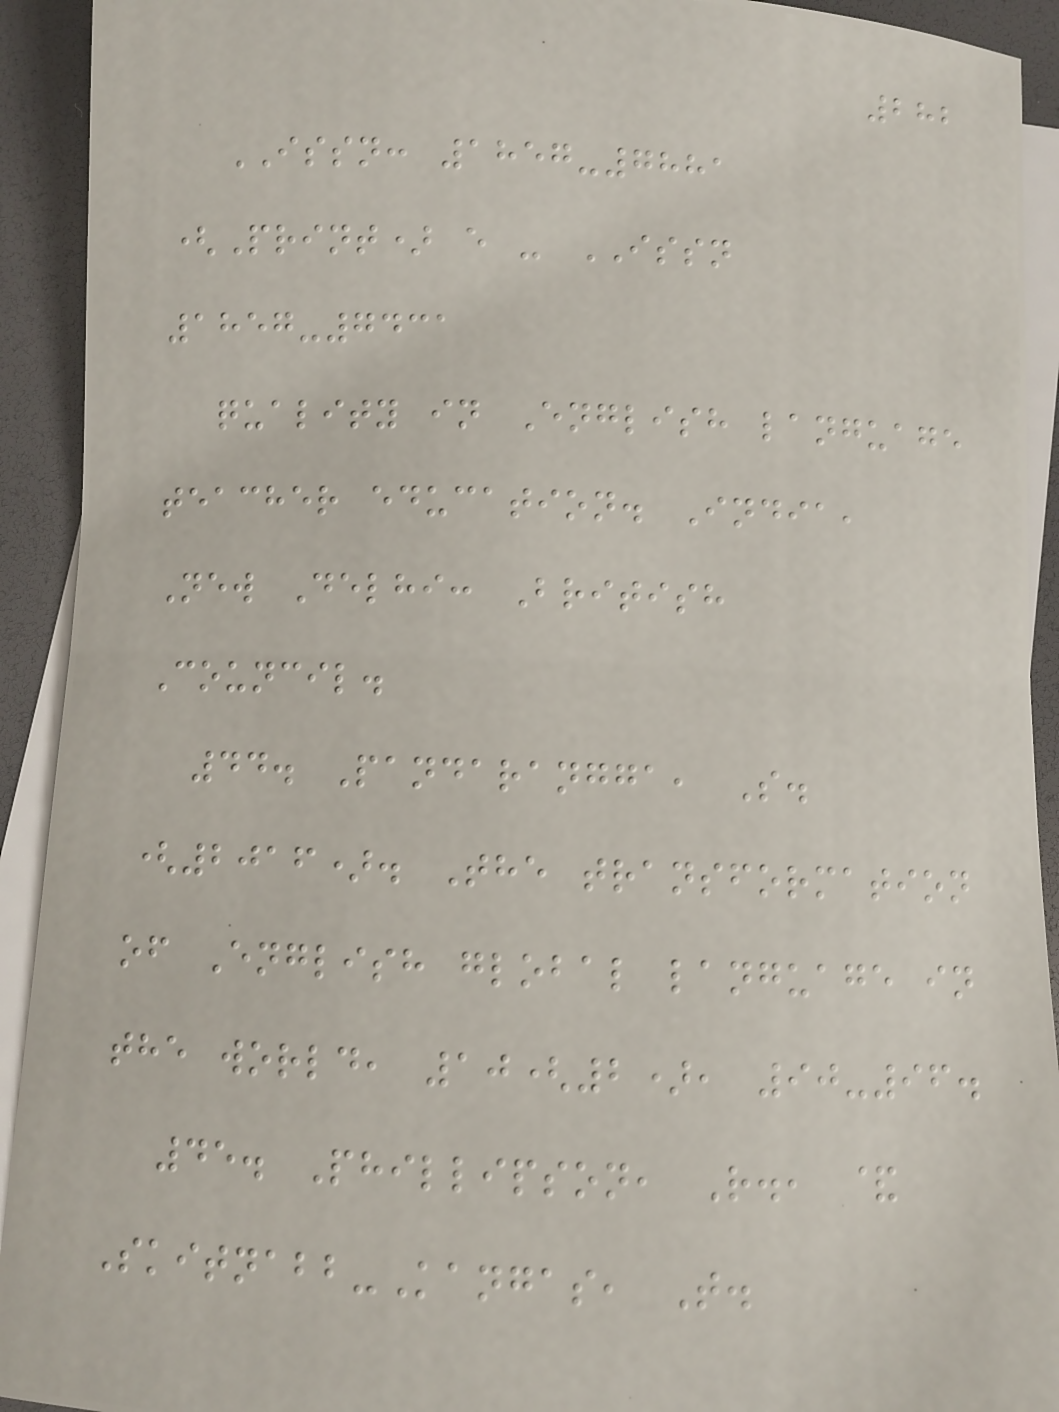282
ISSN: 1857-7881
(Print) e - ISSN
1857-7431
quality in English language
teacher education. India,
New Delhi: British
Council.
44. Pandarangga, S.
(2016). The transformation
of English global language in
the world, 10(2), 90-96.
45. Phillipson, R., &
Skitnabb-Kangas, T.
